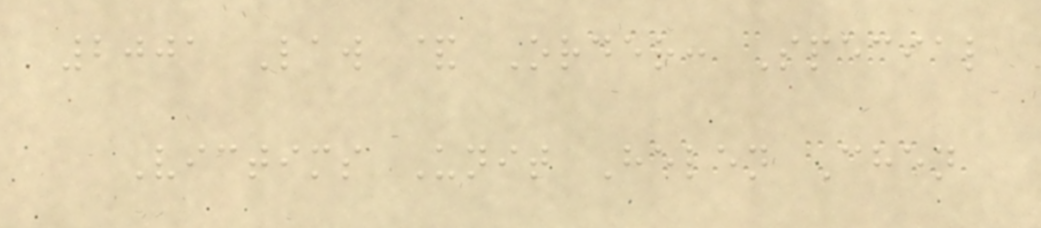2001 Law & Order: Special
Victims Unit Helen Chen
